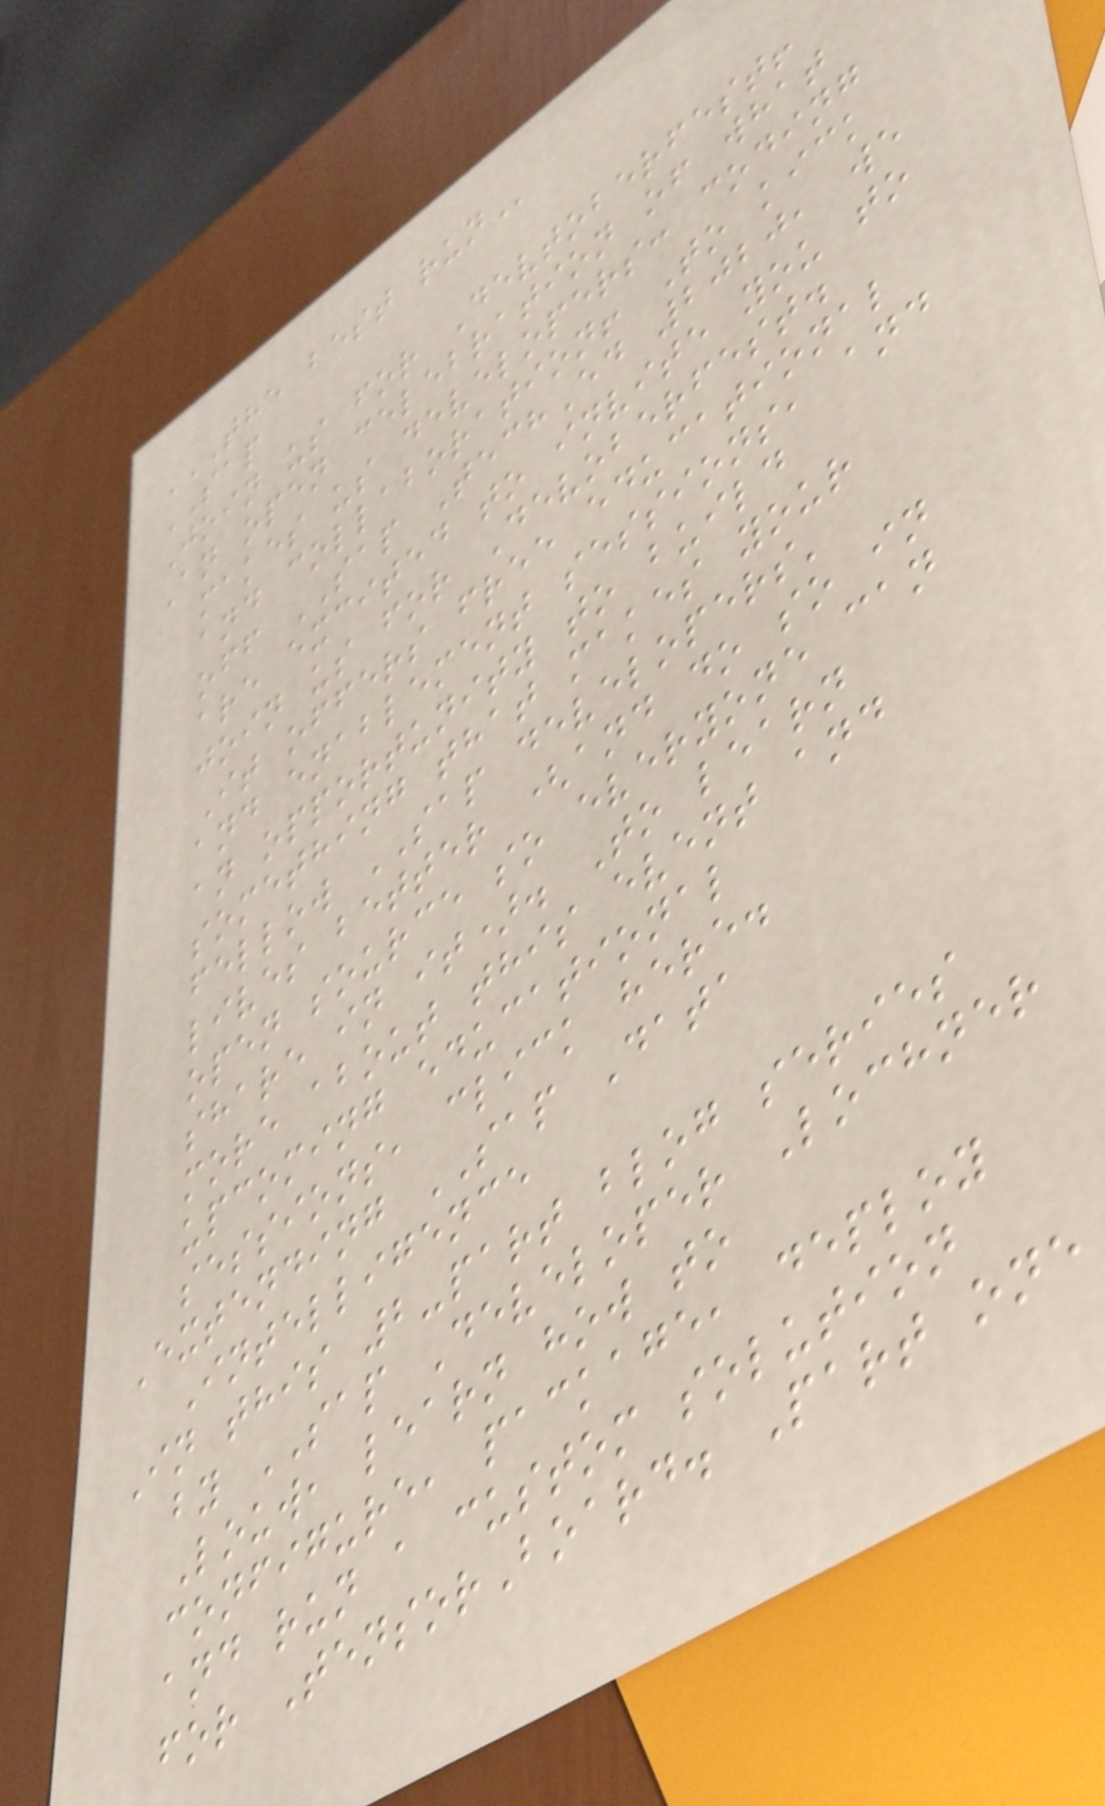THE BEST RUN
SAP
Join us for Devtoberfest!
An open celebration of what
makes us developers: coding
and collaboration! To kick
off SAP TechEd 2020, we
are excited to invite you to
join us for Devoberfest.
It offers free educational
and enablement sessions, and
an opportunity to build
something that makes your
fellow SAP developers'
lives better (and do so in
open source so everyone can
share in it). To learn
more about this event and
upcoming educational
sessions, click here.
Extending SAP Data
Intelligence
In this 2-part blog series
by SAP Developer Lochner
Louw, learn how to
configure, package, deploy
and run a custom solution
for TensorBoard. Part one
